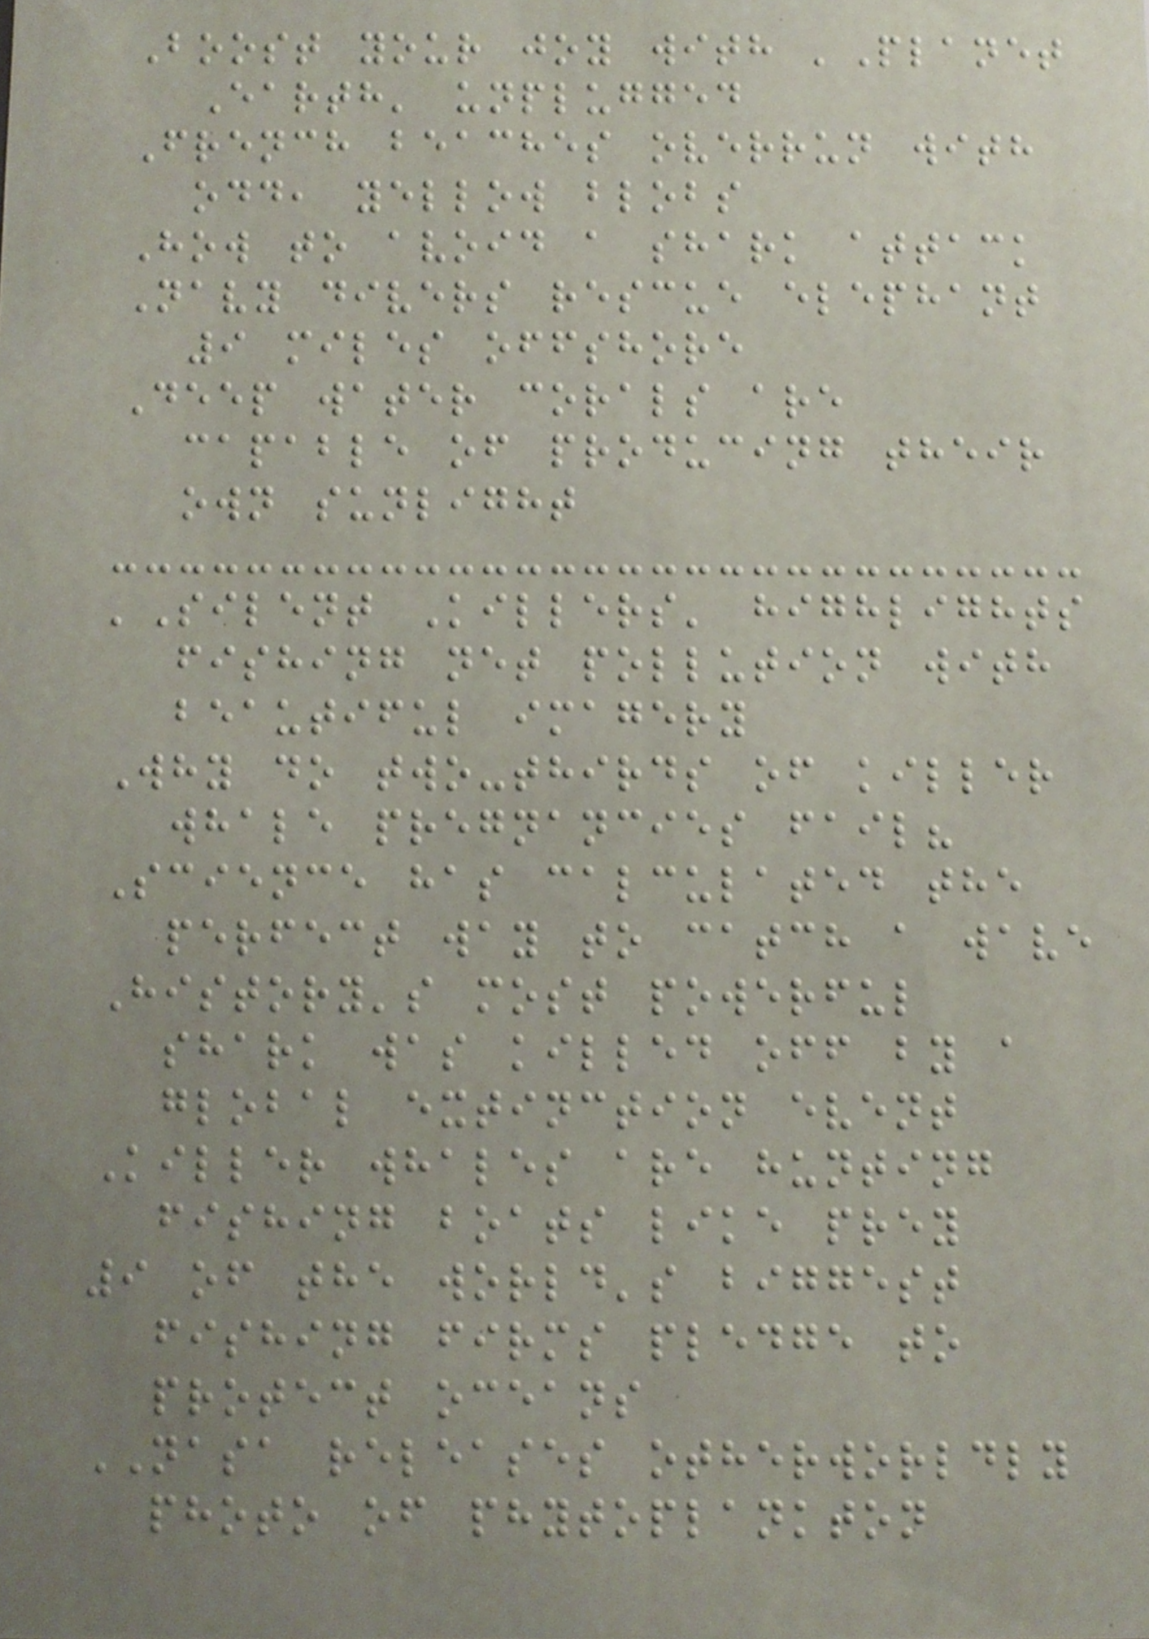Boost your joy with 'Planet
Earth' unplugged
French beaches overrun with
odd, yellow blobs
How to avoid a shark attack
Navy divers rescue elephant
9 miles offshore
Deep water corals are
capable of producing their
own sunlight
'Silent Killers' highlights
fishing net pollution with
beautiful imagery
Why do two-thirds of killer
whale pregnancies fail?
Science has calculated the
perfect way to catch a wave
History's most powerful
shark was killed off by a
global extinction event
Killer whales are hunting
fishing boats like prey
9 of the world's biggest
fishing firms pledge to
protect oceans
NASA releases otherworldly
photo of phytoplankton
